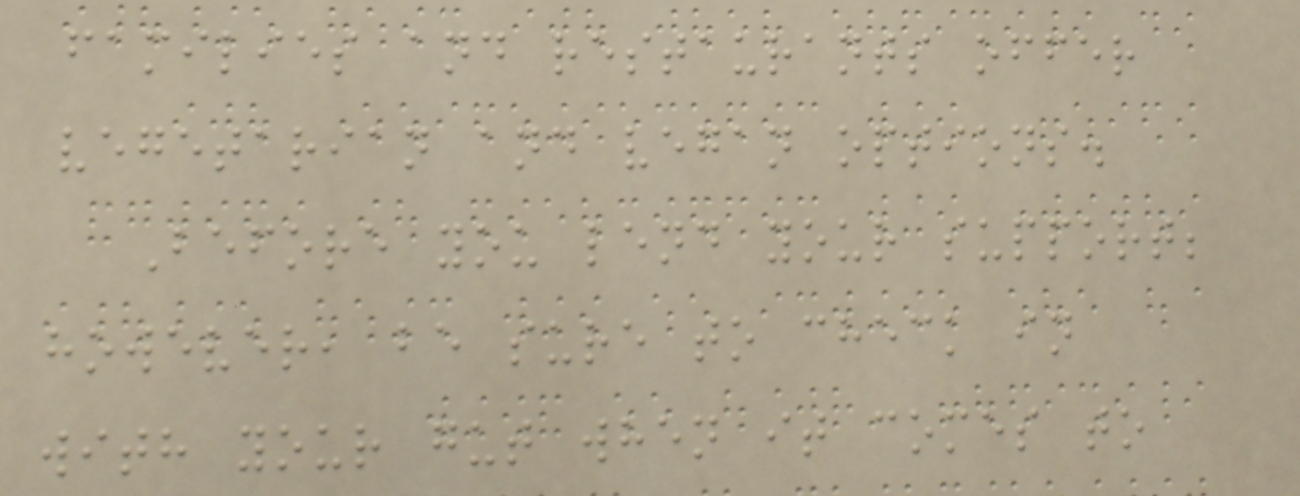families and restaurants offer
vegetarian and vegan options.
Before you lend your support;
however, be sure to check in
with your gut when it comes to
